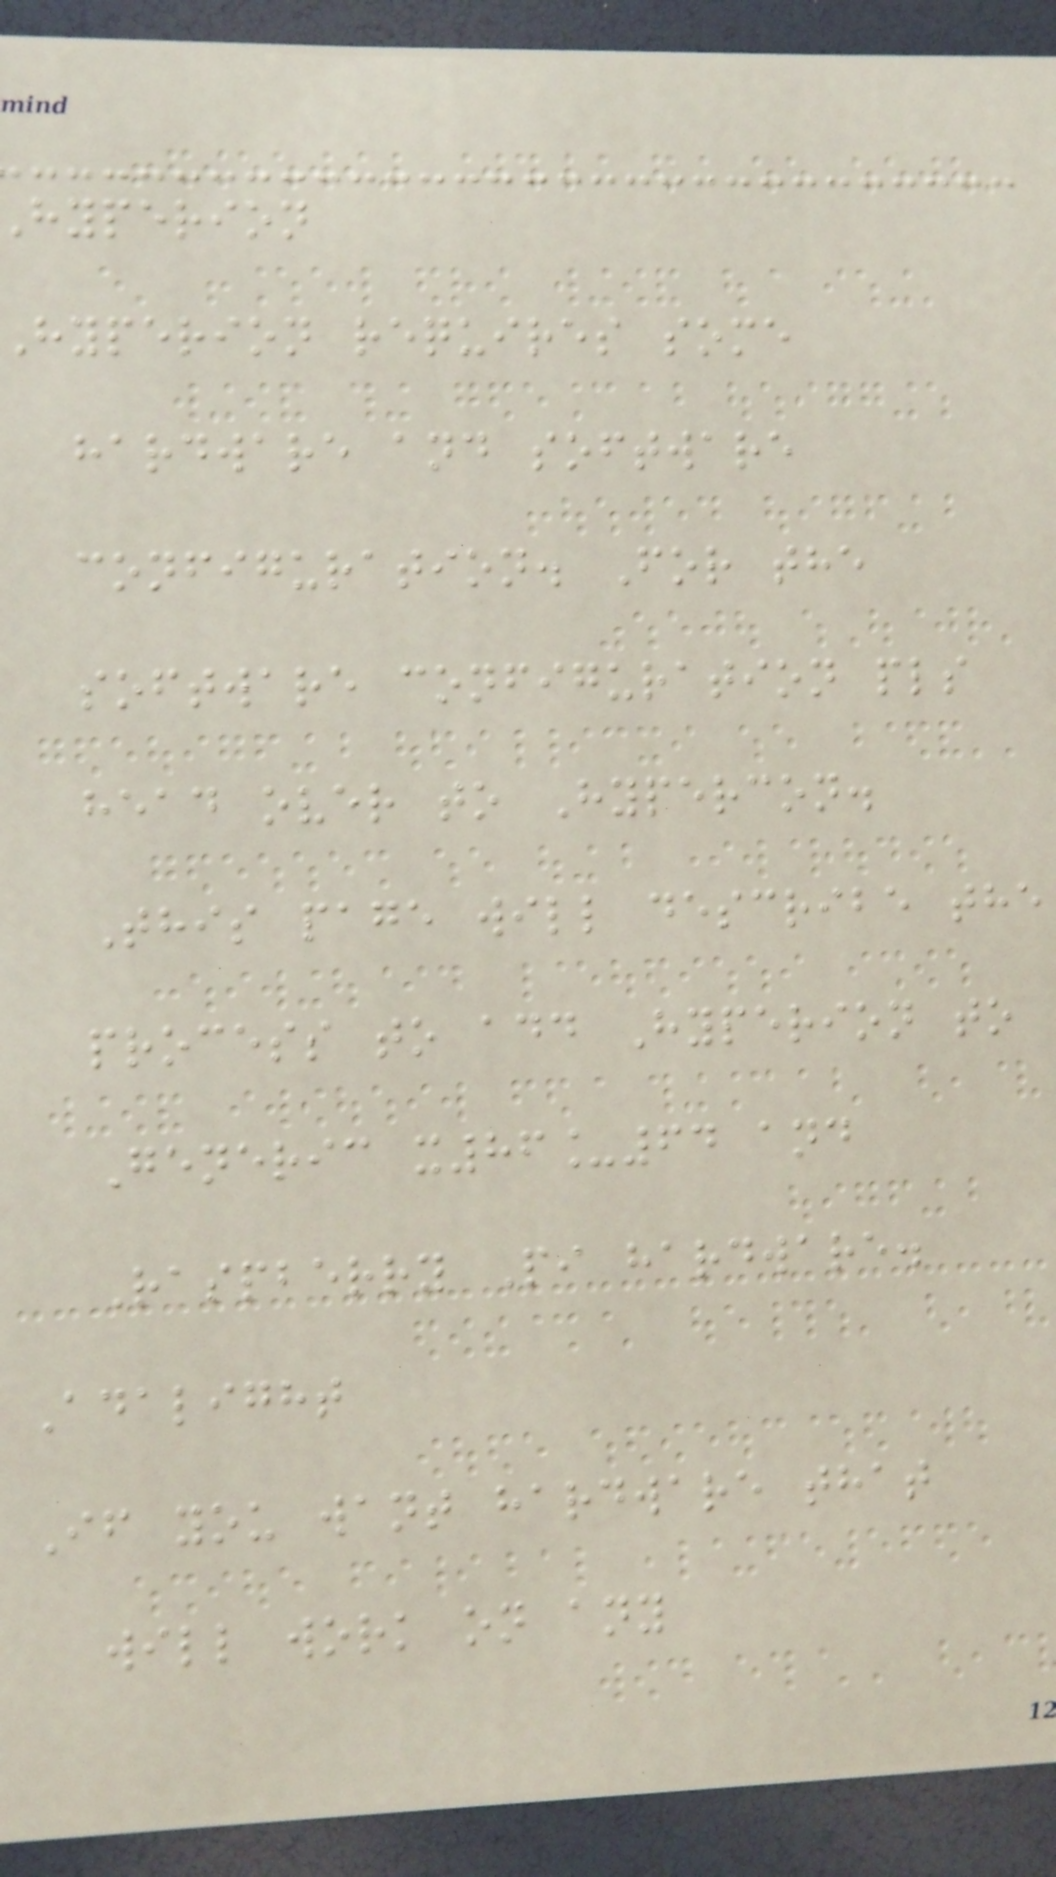hyperion
hyperion requires some
hardware and software
configuration. For the
software configuration pls
head over to Hypercon.
This page will describe the
process to add Hyperion to
Generic x86_64 and
Raspberry Pi hardware.
Adalight
If you want hardware that
will work on any
